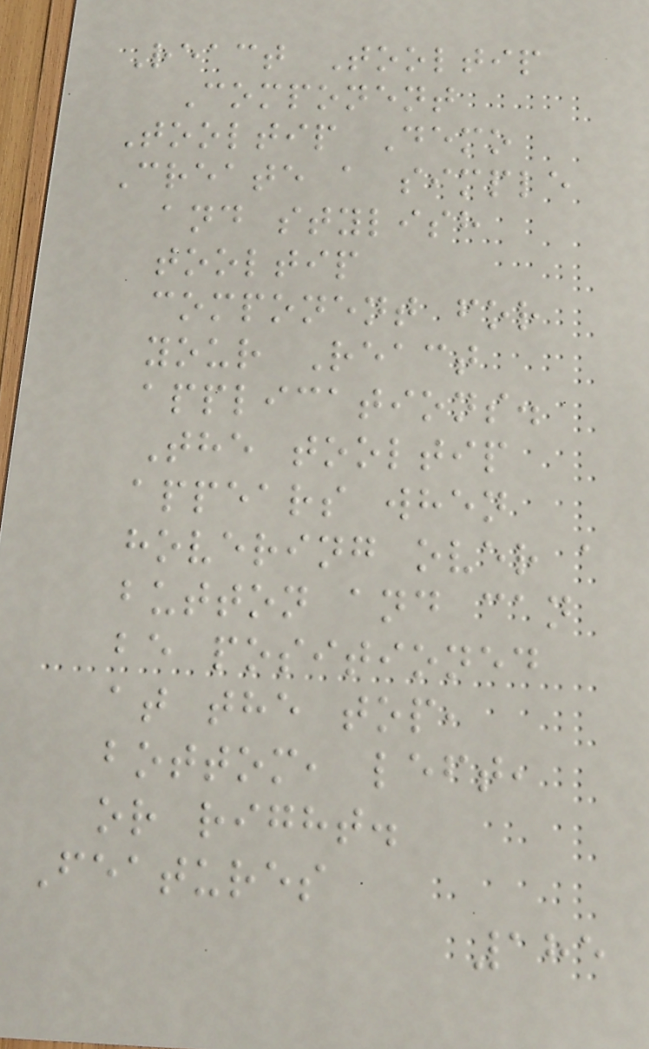React Tooltip
Component
Tooltip Demo
Create a simple
and stylish
tooltip
component for
your React
applications.
The tooltip
appears when
hovering over a
button and can
be positioned
at the top,
bottom, left,
or right.
Features
185
